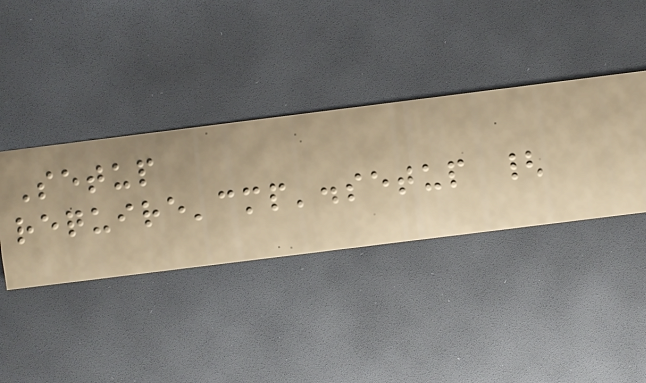Setup
require'cmp'.setup {
